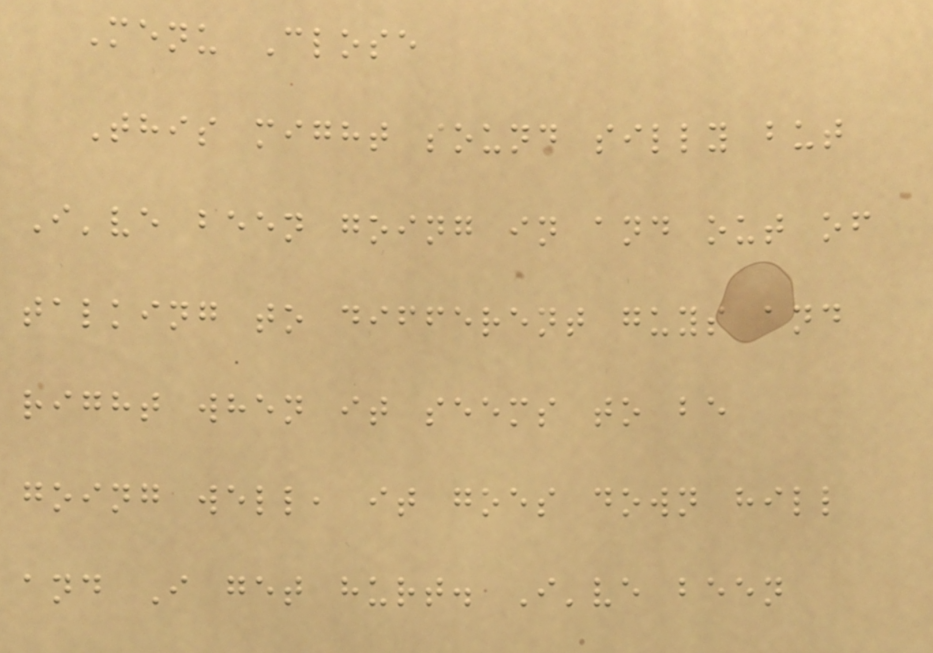Menu Close
This might sound silly but
I've been going in and out of
talking to different guys and
right when it seems to be
going well, it goes down hill
and I get hurt. I've been
